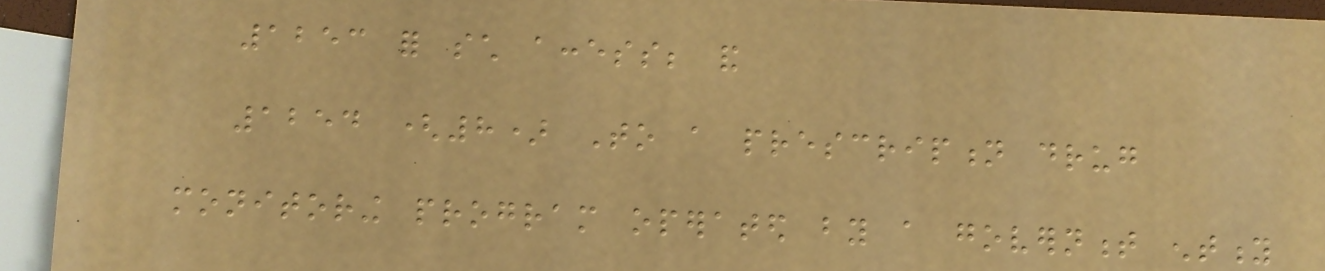1253 for such access; and
1254 (8) To a prescription drug
monitoring program operated by a government entity
